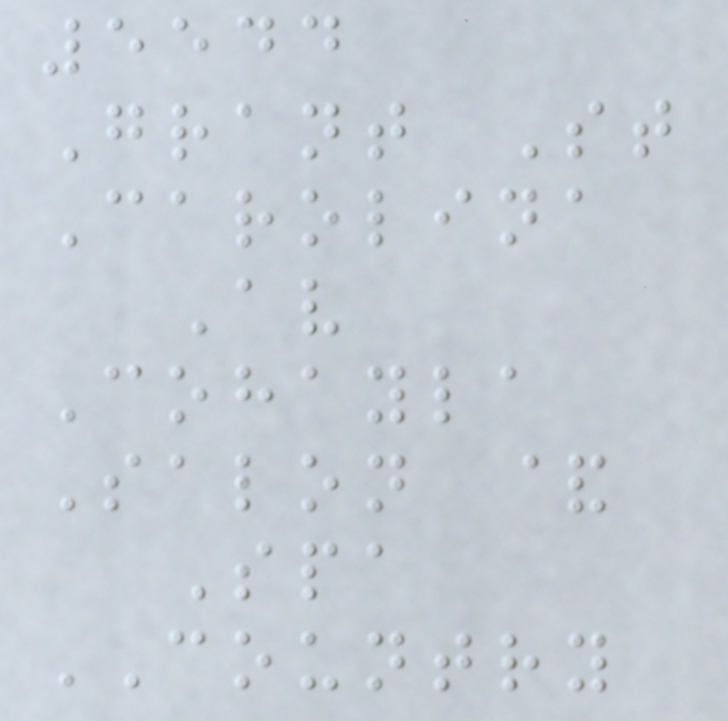5544
Grant St
Carolina
Av
Cohayla
Salon &
Spa
COUNTRY
